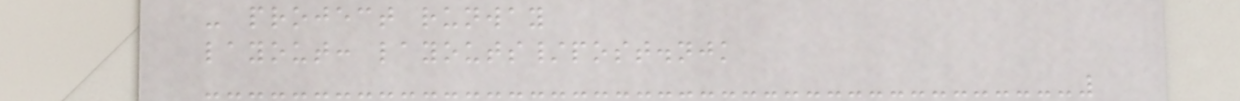- project runway
layout: layouts/post.njk
